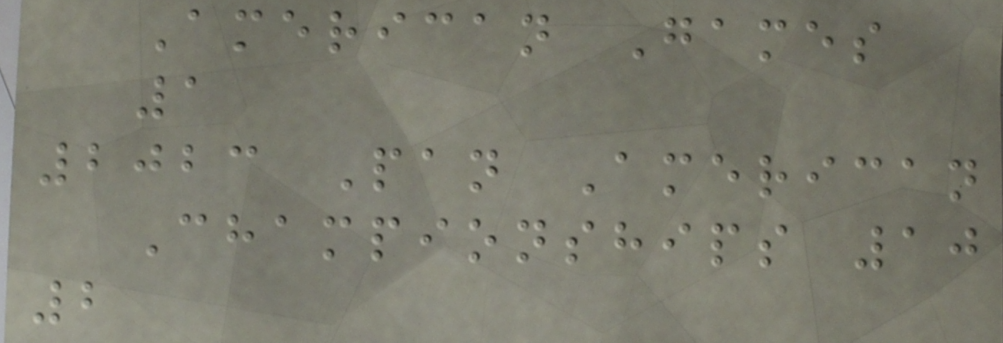American Games
1
2023 Pan American
Championships 10
2
